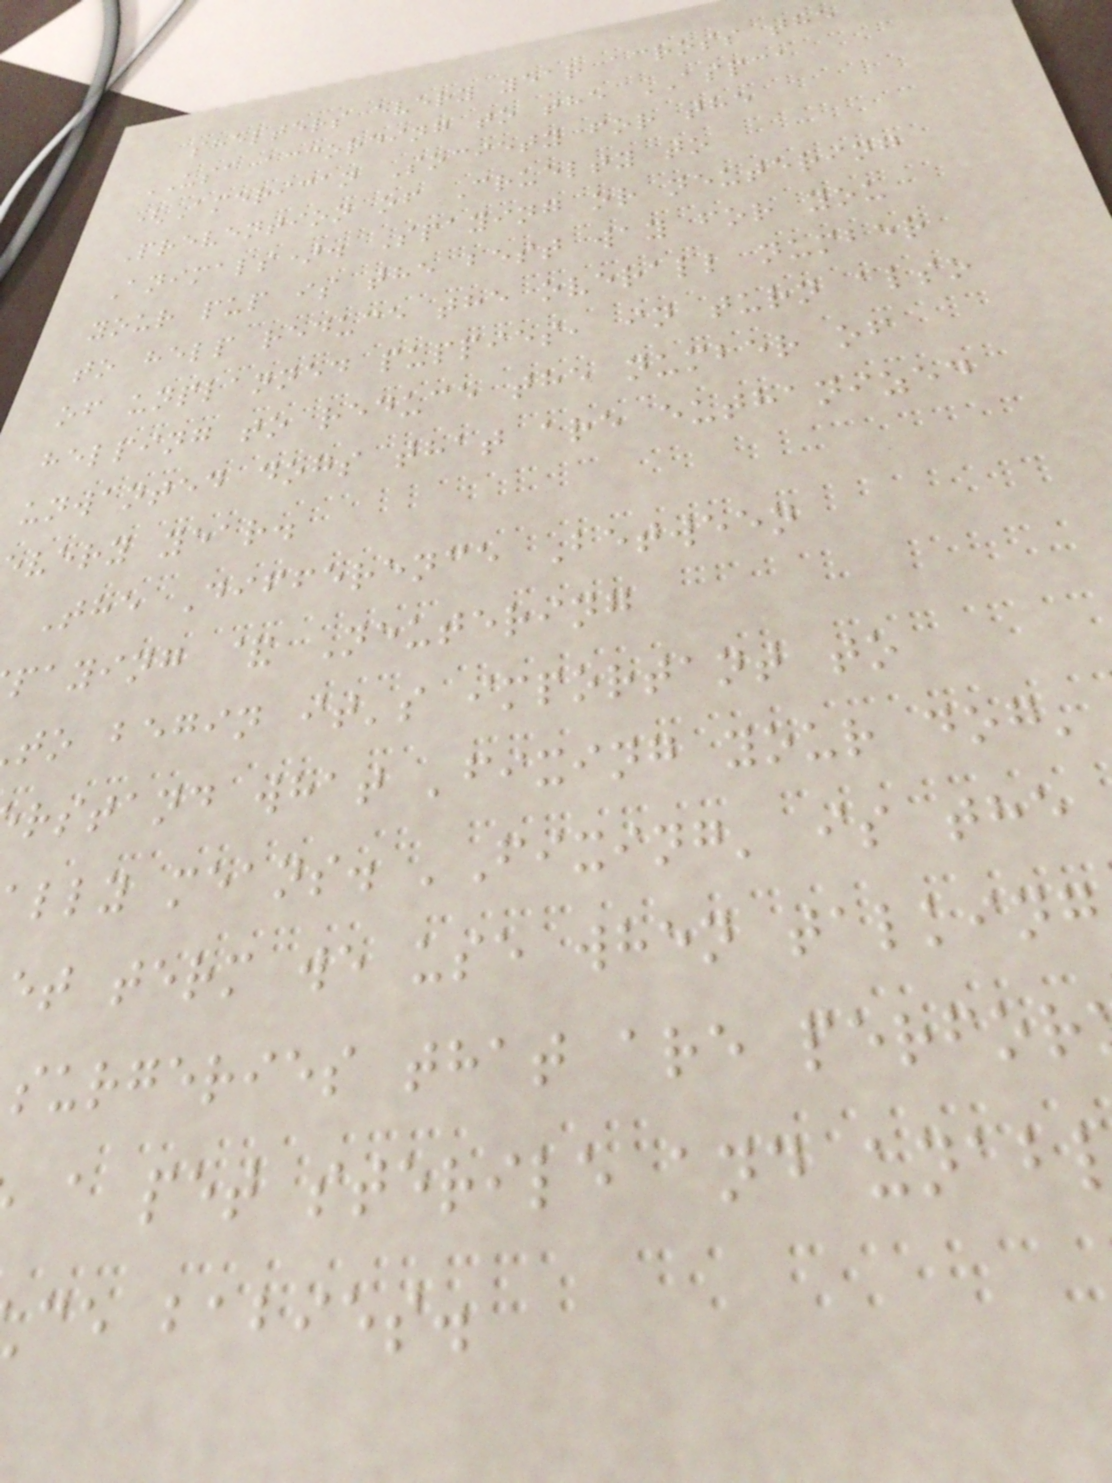shelters every year across the
USA according to the ASPCA
(American Society for the
Prevention of Cruelty to
Animals). Spaying or neutering
your pup is the best way for you
to help reduce the overall number
of unplanned puppies, in turn also
helping to reduce the number of
unwanted dogs that are euthanized
very year.
The Difference Between
paying & Neutering
to begin it's important to
rstand what 'fixing your dog'
lly means. 'Fixing' is the
et term we use when talking
surgeries that are perfor
a pet sterile and unab
ce babies.
